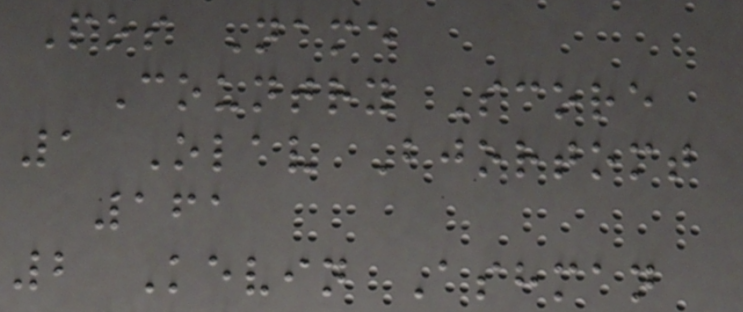Pos Name
Country Score
1 Olav Bjortomt
161
2 Kevin Ashman
